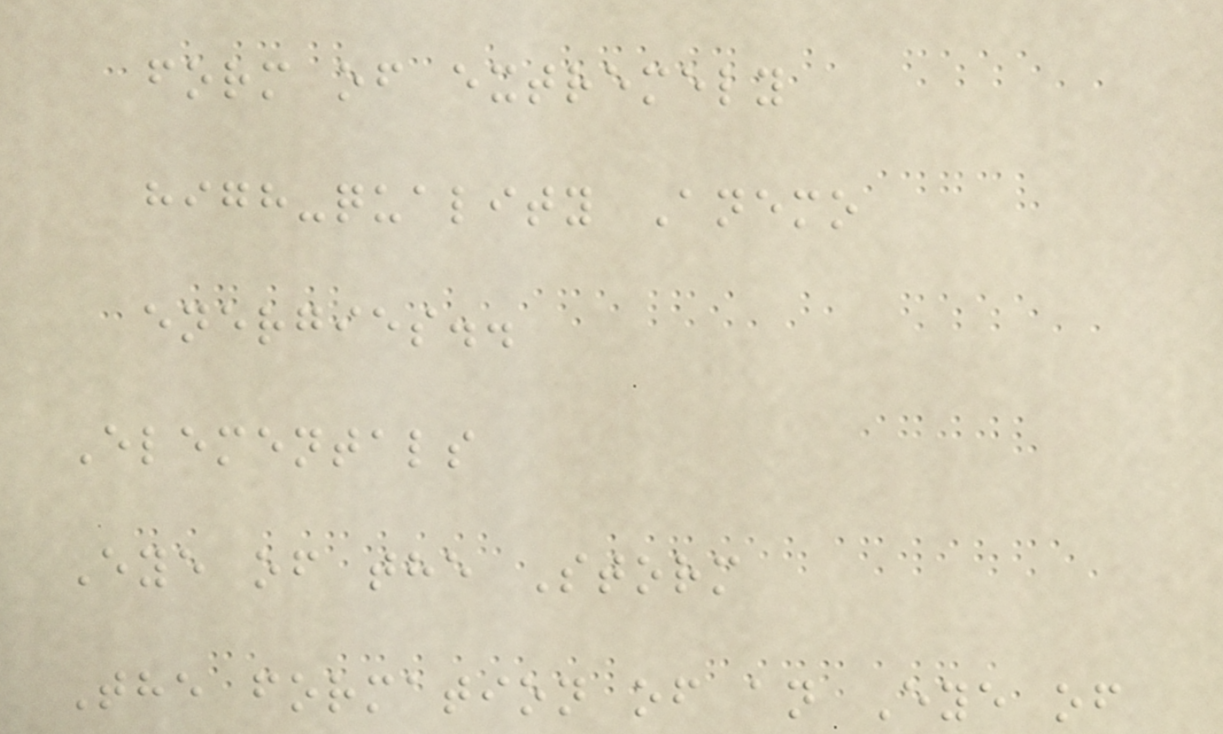form of extremely
high-quality Anemo
energies..
Elementals
Eye of the Storm
The formation of an Eye of
